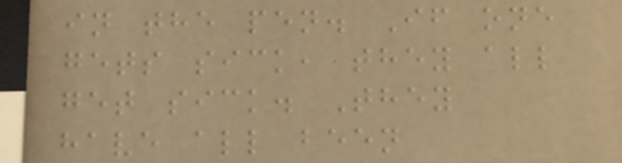in the pen. If one
gets sick, they all
get sick. They
have all been
